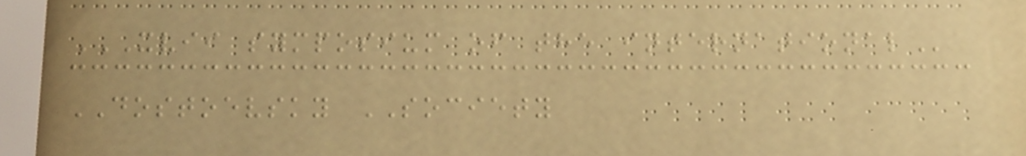XVII SYMPOSIUM OF THE INTERNATIONAL
DOSTOEVSKY SOCIETY
